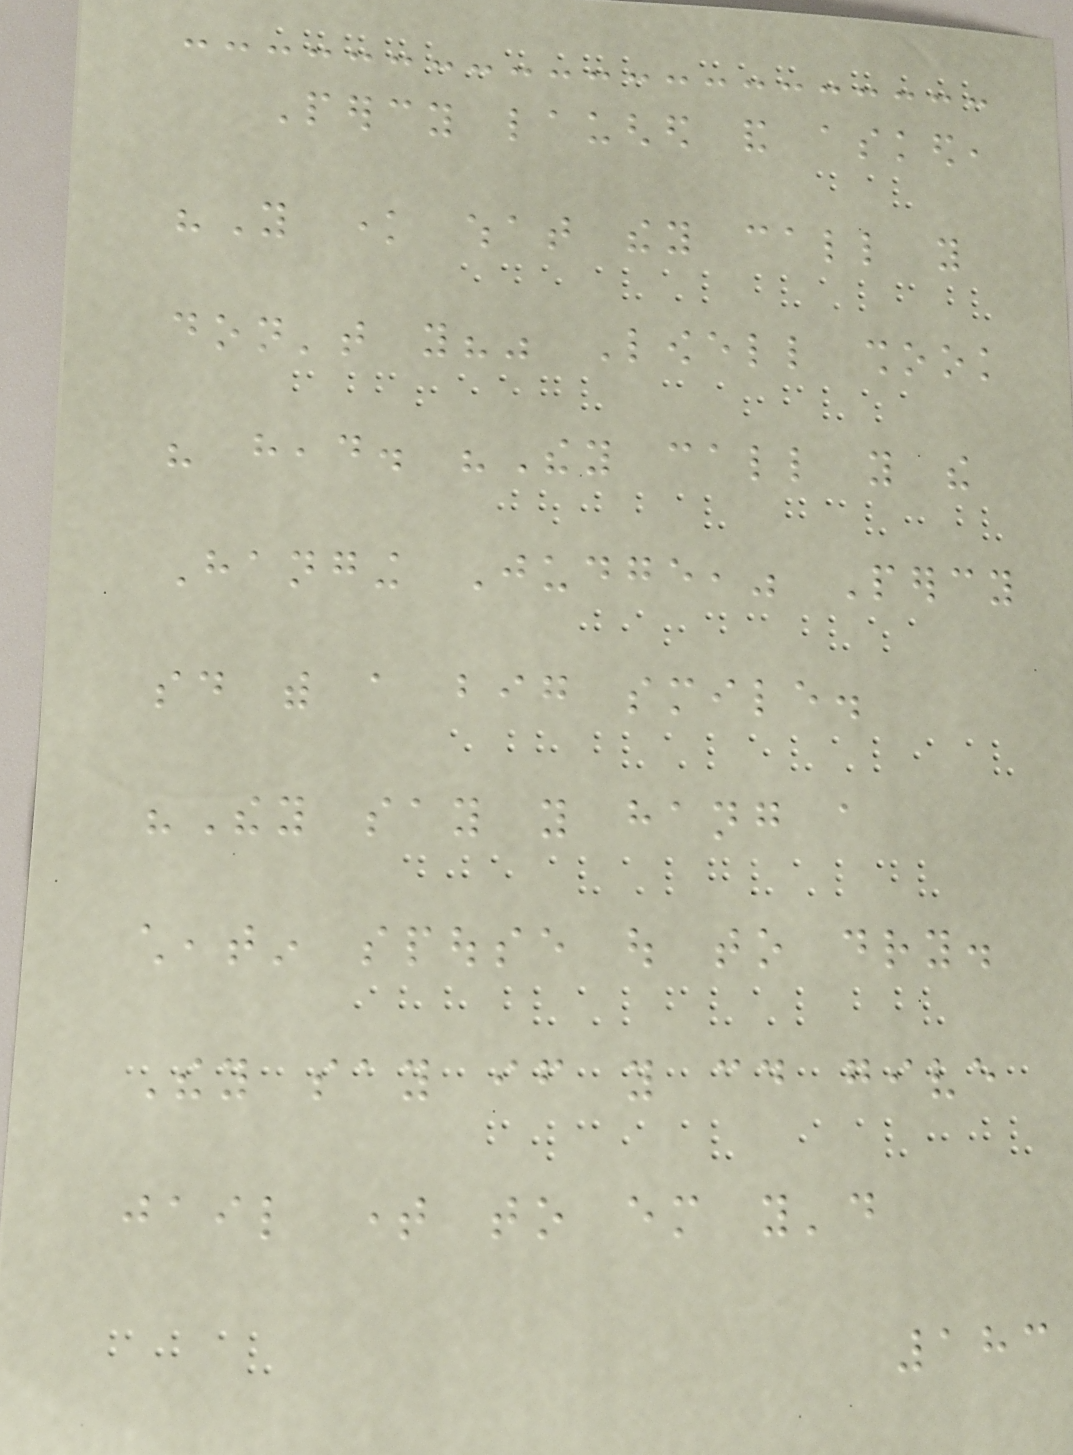Percy laughed and asked,
"You know what they call you
don't you?" Lowell shook
his head. "They call you the
Hanging Judge," Percy
said with a big smile.
"They say you hang a
cheatin spouse out to dry.
They say if you could give
jail time to em you'd
183
